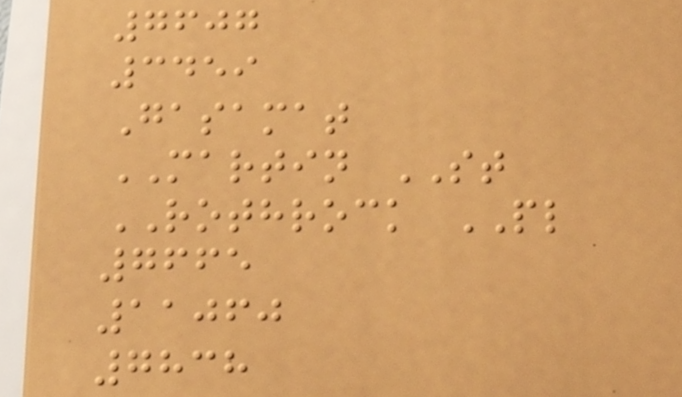7607
3459
Gasamat
MARTIN ST
ROTHROCK PL
7665
11060
7838
